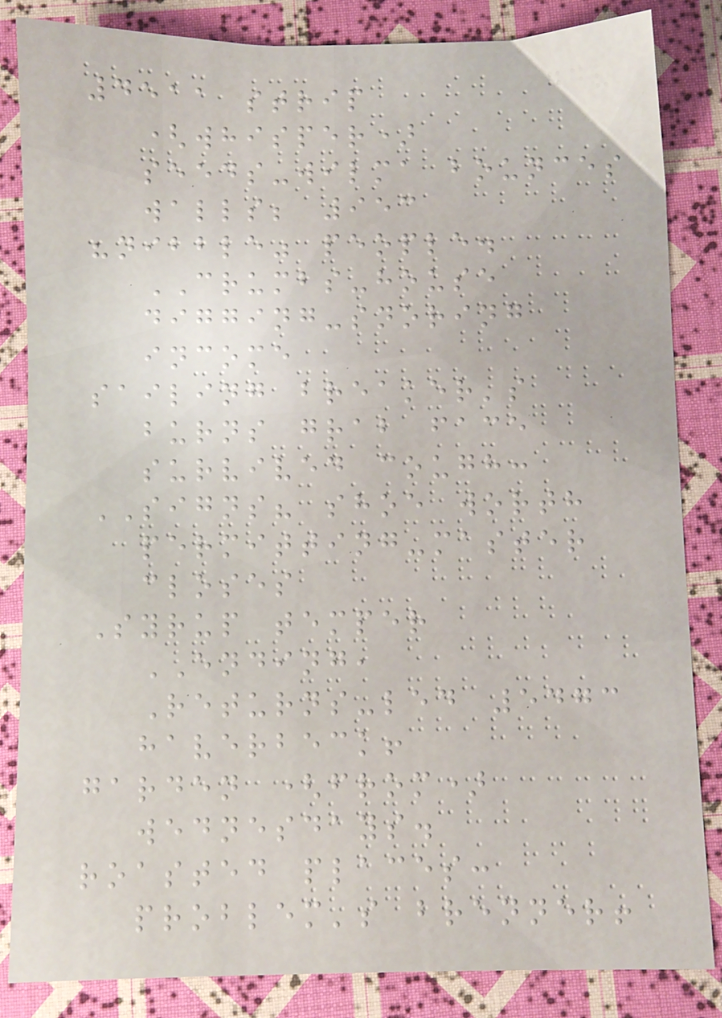4511 strip
(whisper)
seeds-wilma bounces
walls; 953
"nibble" people.
CRUMBS-house
digging-snoring
income
sailing breaker's
burns grab face
survived cough:
SIGNS? shoe worth
permitting-master
closes
Syrup temper
ENDING,
Returns-led 5473
haverbeck!
garden (from)
wednesdays.
roasted places:
problem's brenner!
